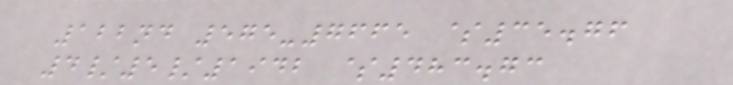122nd 575-7665 $35.76
4/5/1942 $483.73
